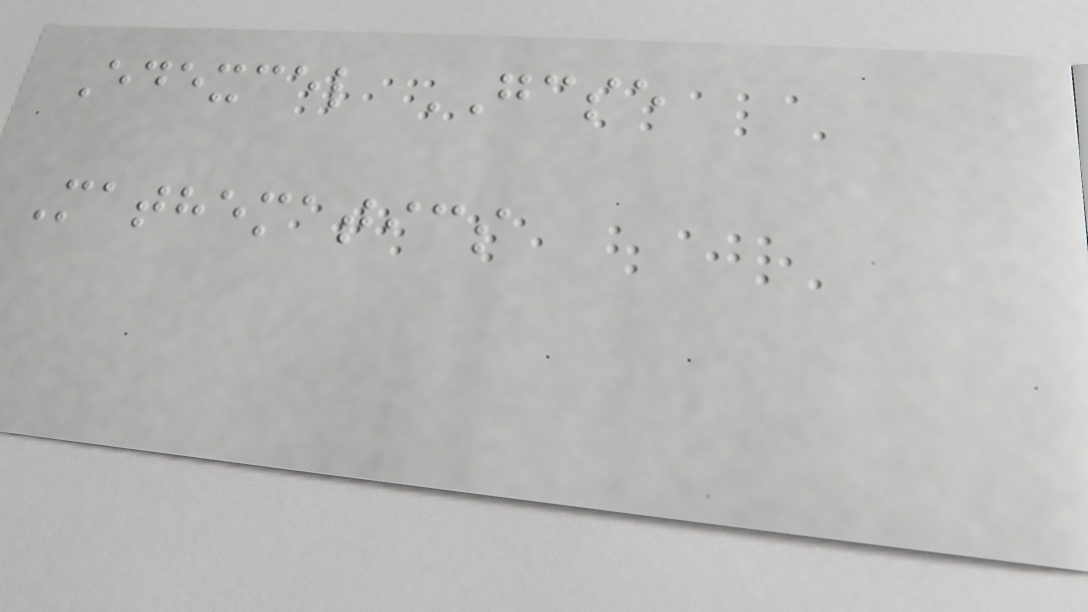Edexcel GCSE
Mathematics
